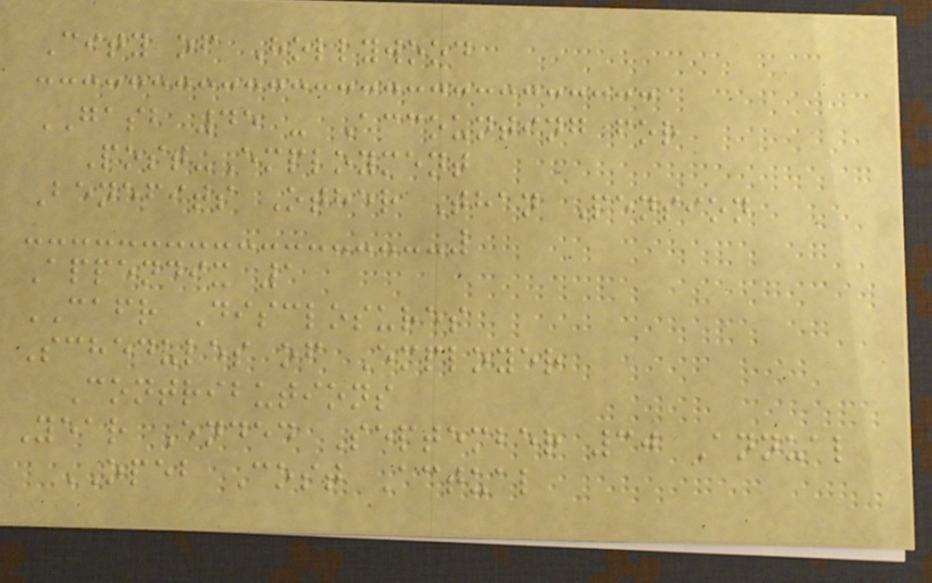City of Hollywood
GASB 45 - Accounting for
Post-Employment
Benefits Other Than Pension
Appendix 1
CAFR Disclosures
Schedules of Employer
Contributions
Year Ended September 30 Annual
OPEB Cost Actual
